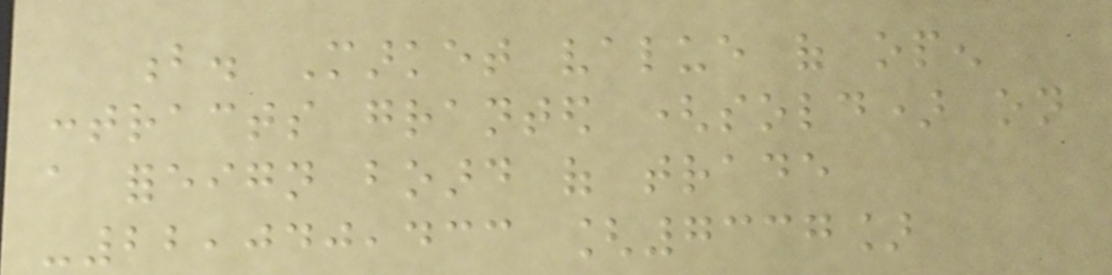b. Market value of open
contracts granted (sold) on
a foreign board of trade
-22,040,433 [7337]
